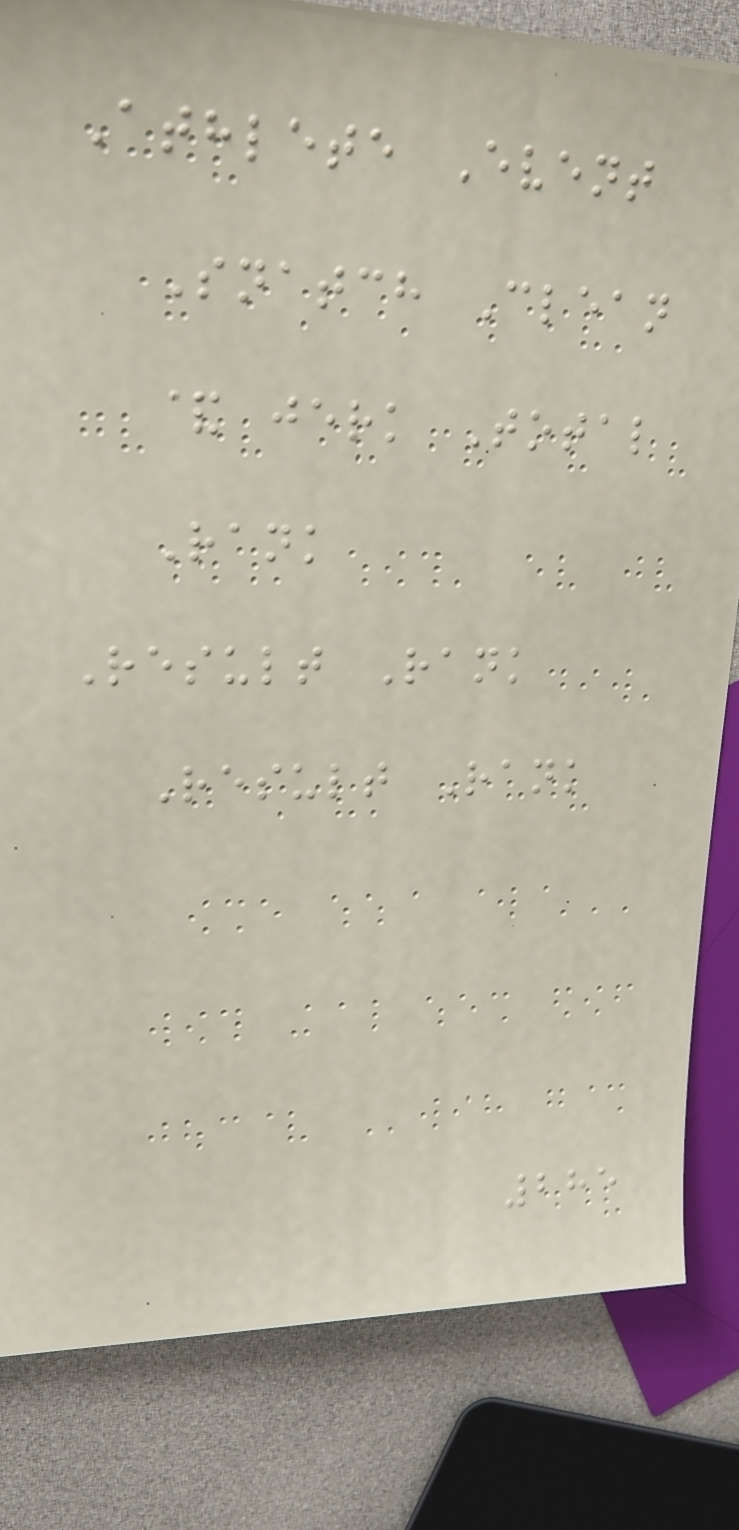Athlete Event
Snatch Clean
& jerk Total
Rank
Result Rank
Result Rank
285
